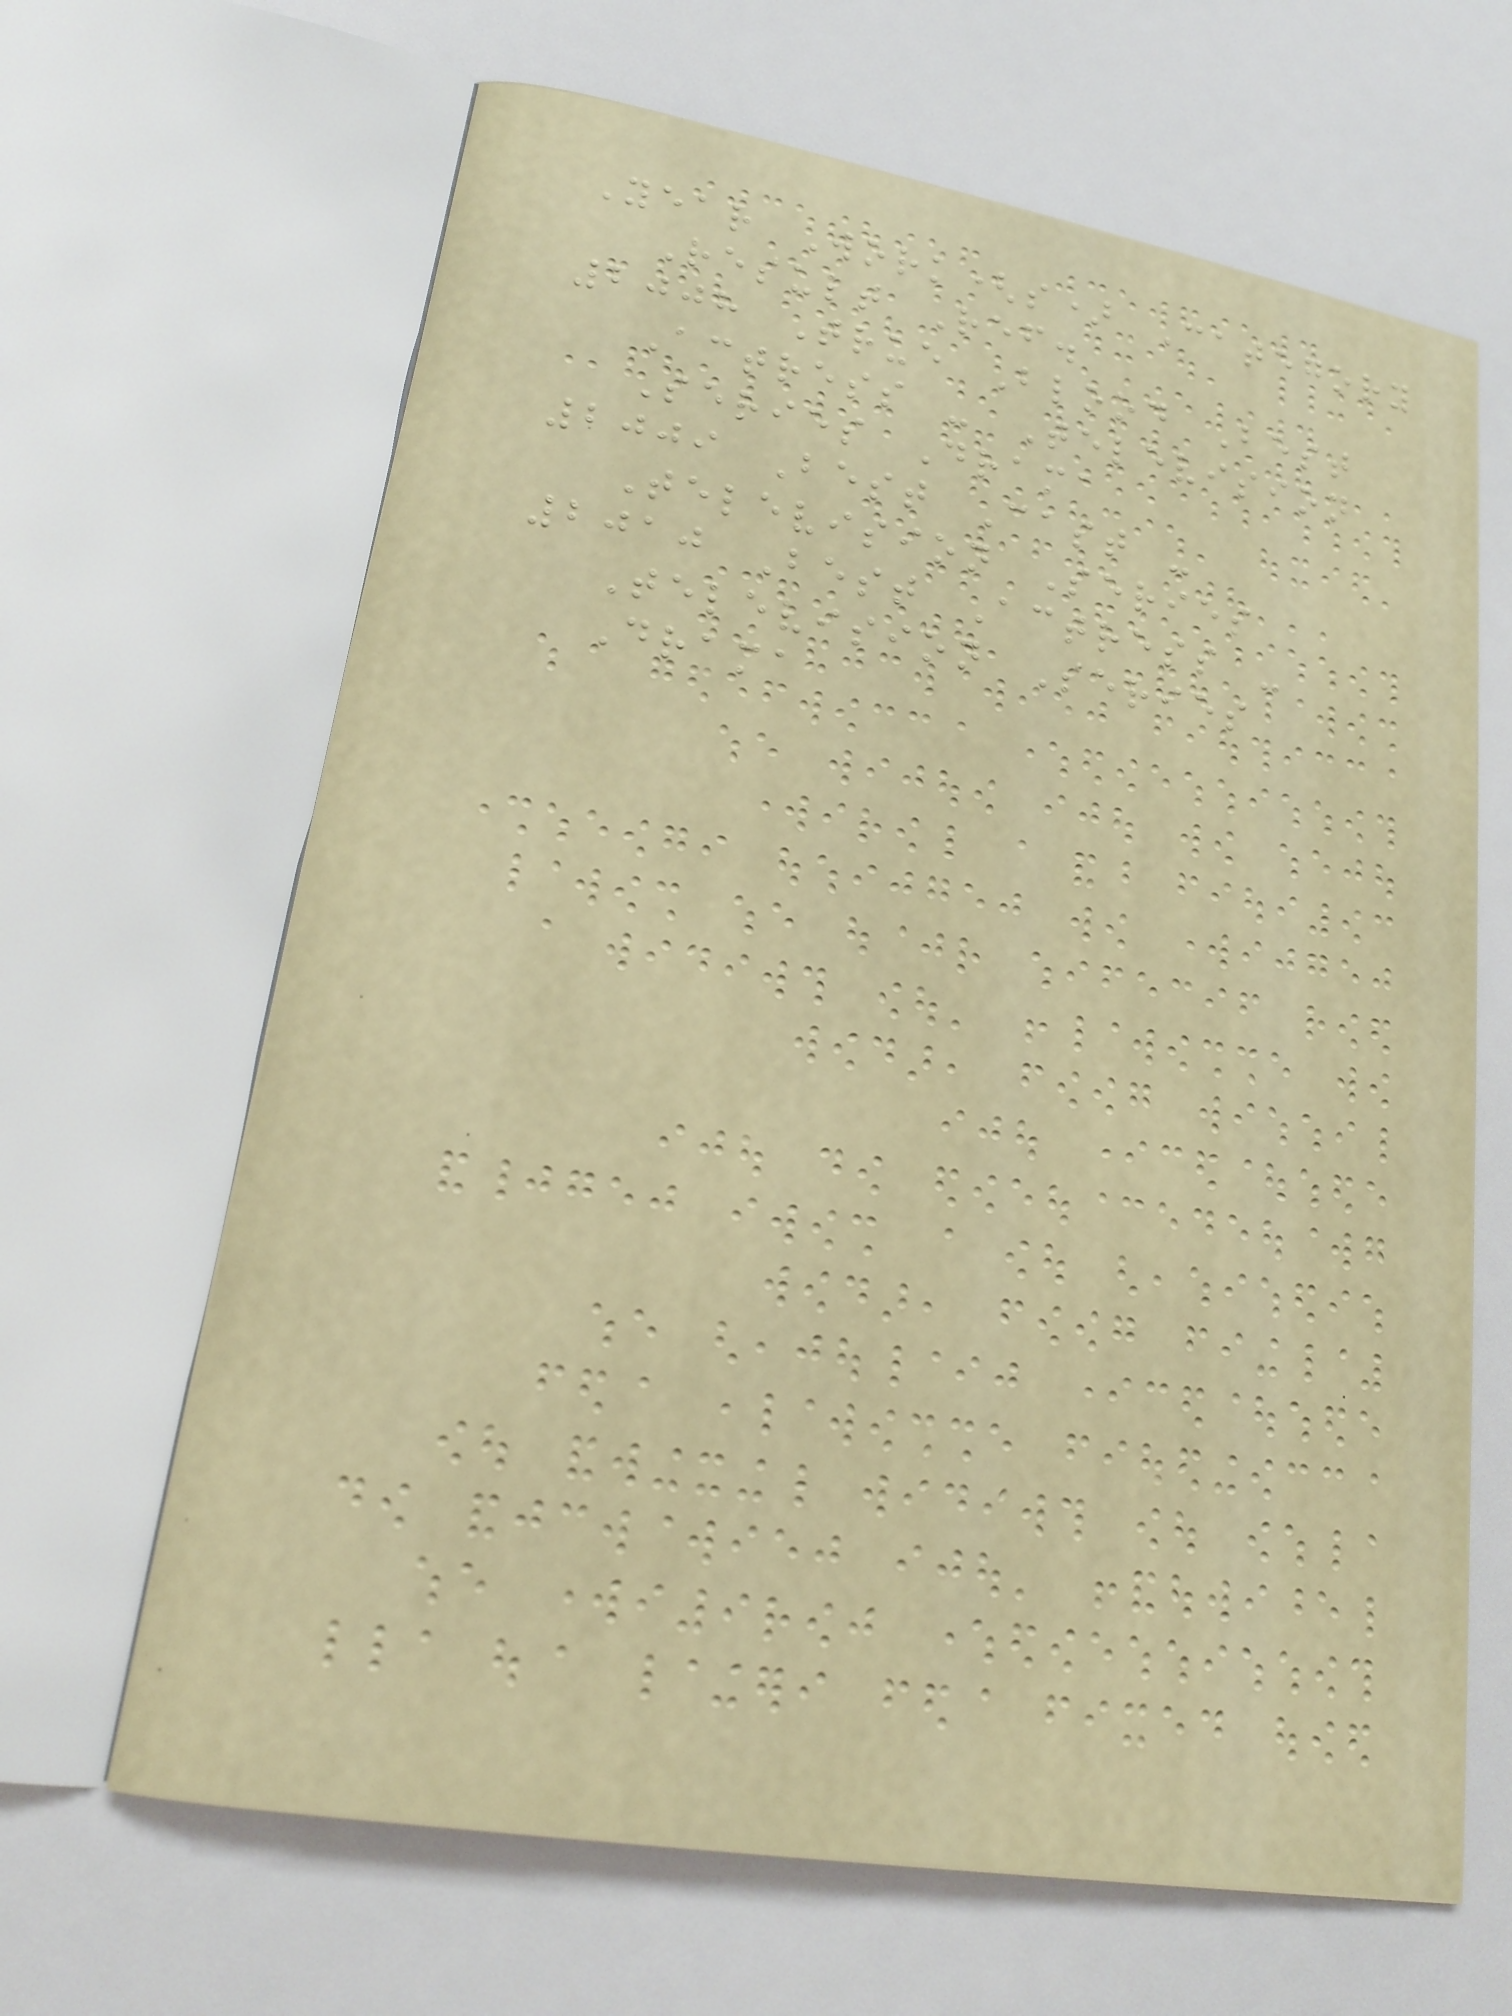Year Work(s) Category
Result Ref.
2008 True Blood Best
Actress - Television
Series Drama
2009 Best Cast -
Television Series
2010 Best Actress -
Television Series
Drama
